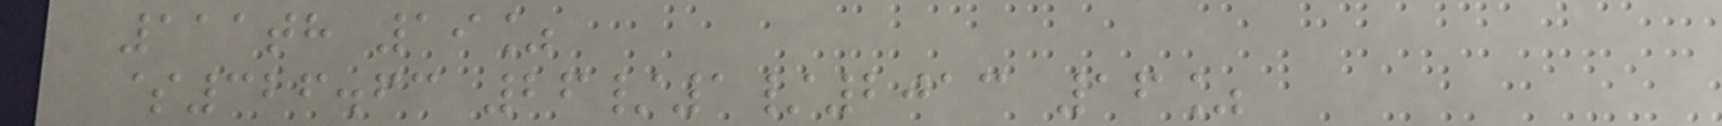111th 19%
$326.63 26/1/2013 16%
